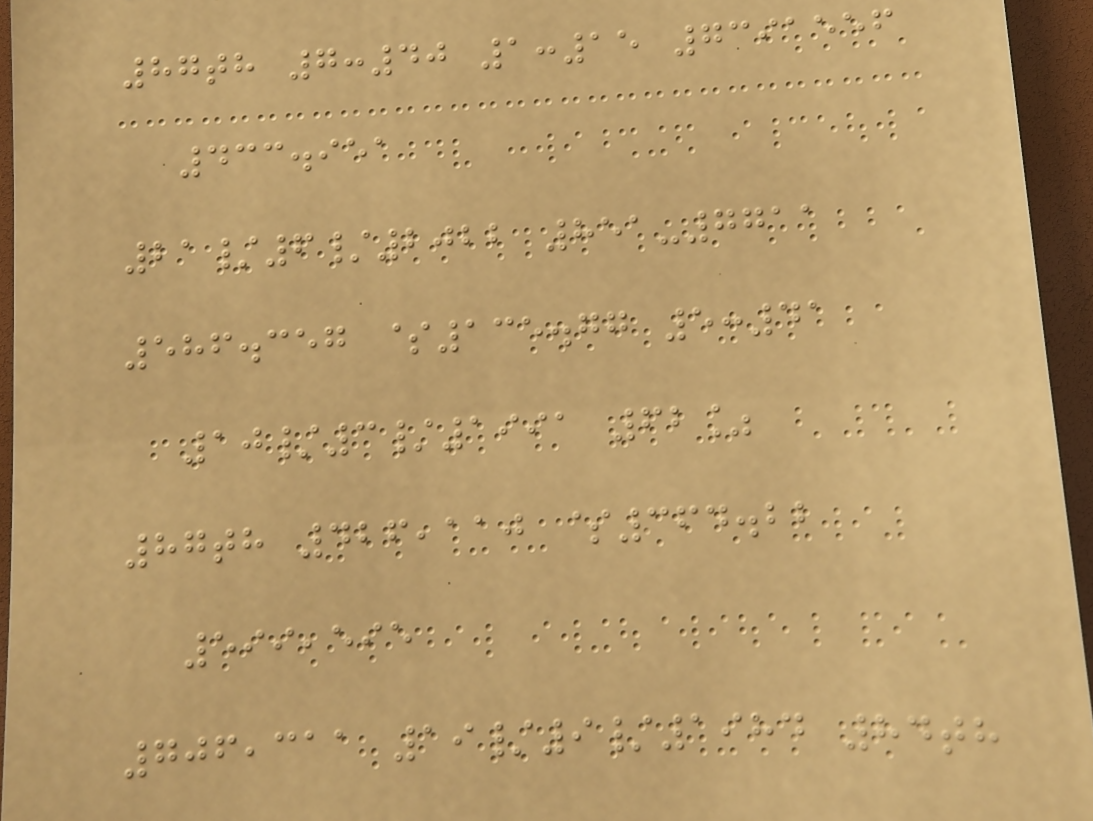87th 7:40 1:15 7391556
433.951
21/6/2022 851-7711
586.357 $135.77 5:41
10/3/1991 62%
87th 426,110 $364.22
599,595
706,311 19/9/1984 84th
